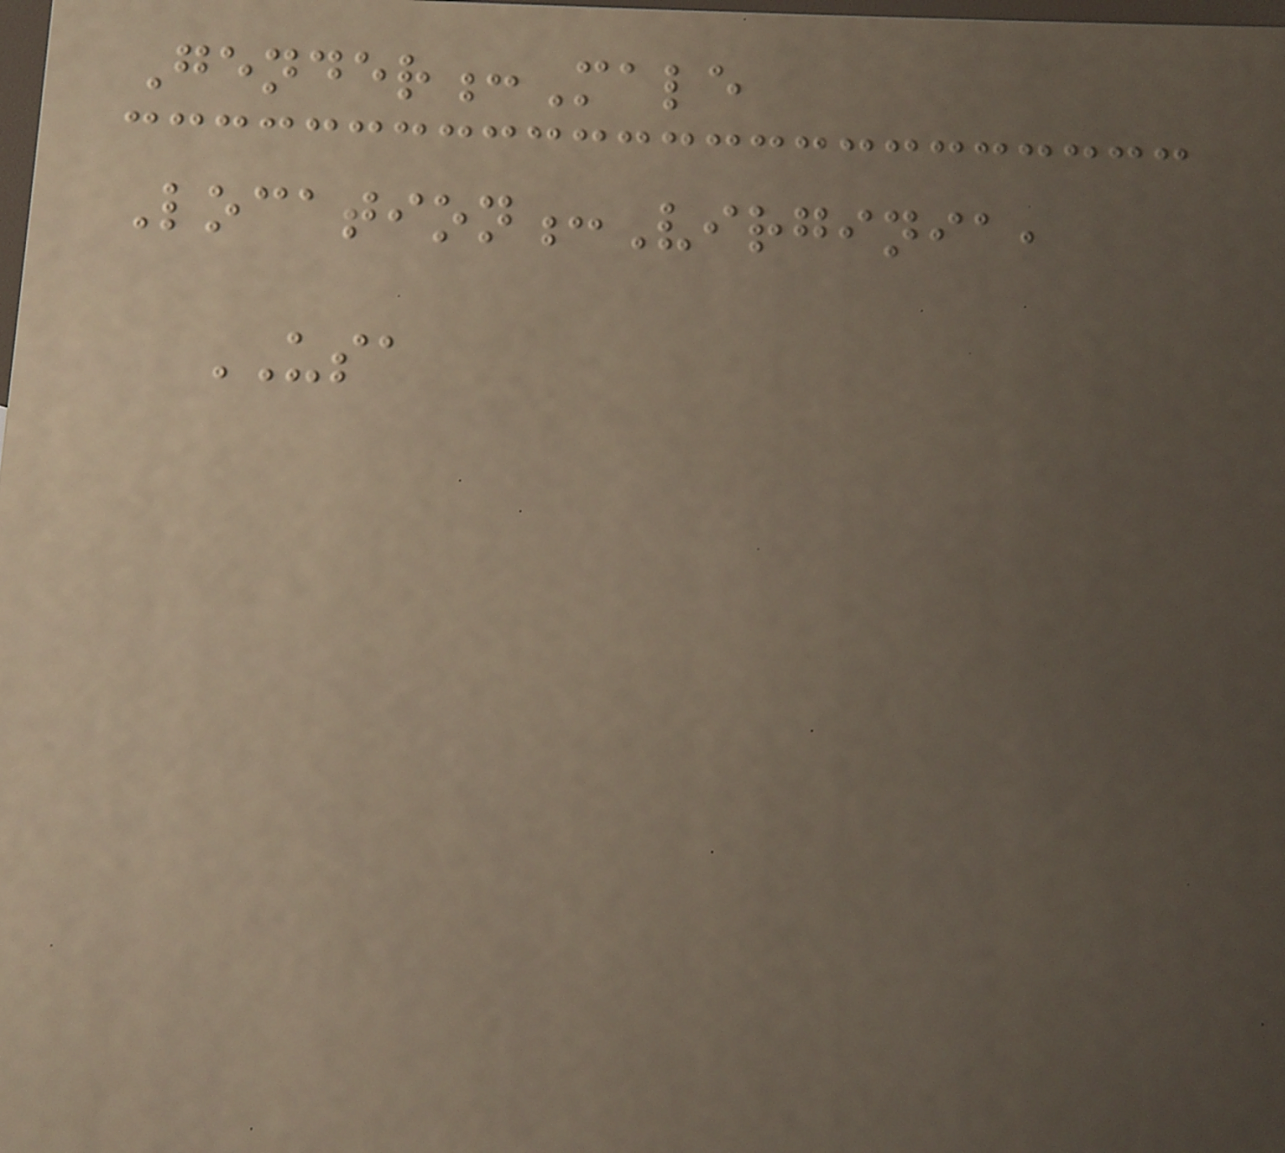Gender:Male
Location:Virginia,
USA
